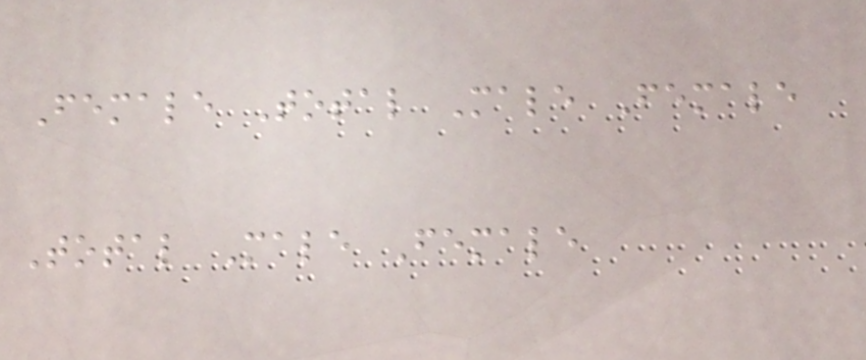Female Total Male Female
Total Male Female
